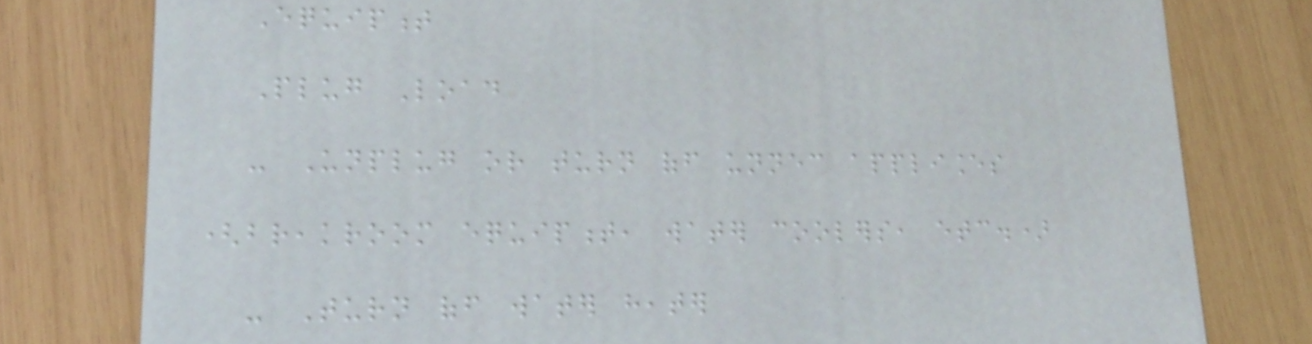Equipment
Plug Load
- Unplug or turn off unnecessary appliances
(breakroom equipment, water coolers, etc.)
- Turn off water heater
